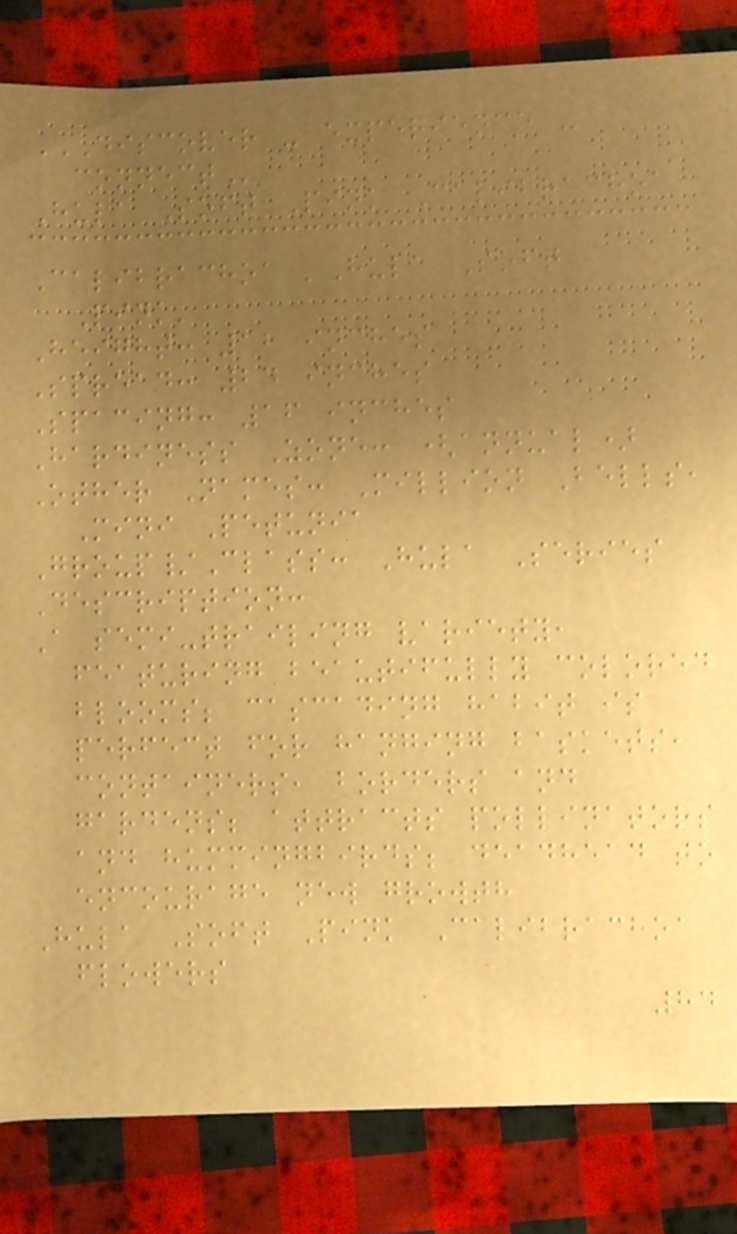DISCOVER - EXPERIENCE -
CONNECT
Hula Soft Pink Calibrachoa
Calibrachoa 'Hula Soft
Pink'
Height: 12 inches
Spread: 24 inches
Spacing: 16 inches
Hardiness Zone: (annual)
Other Names: Million Bells,
Mini Petunia
Group/Class: Hula Series
Description:
A semi-trailing variety,
featuring beautifully colored
blooms; cascading habit is
perfect for hanging baskets,
containers, borders and
gardens; attracts pollinators
and hummingbirds; deadhead to
encourage new growth
Hula Soft Pink Calibrachoa
flowers
84
